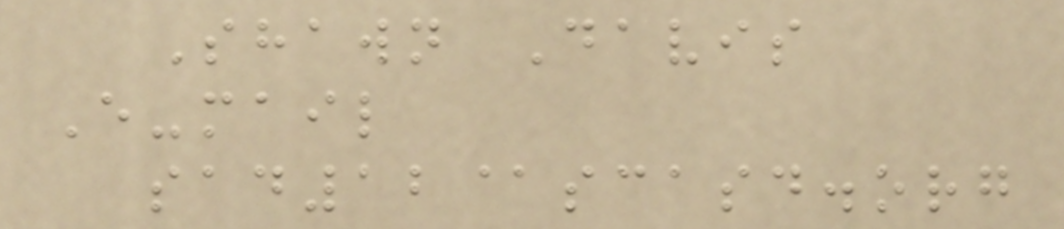Shawn Davis
E-mail
sad12@scasd.org
